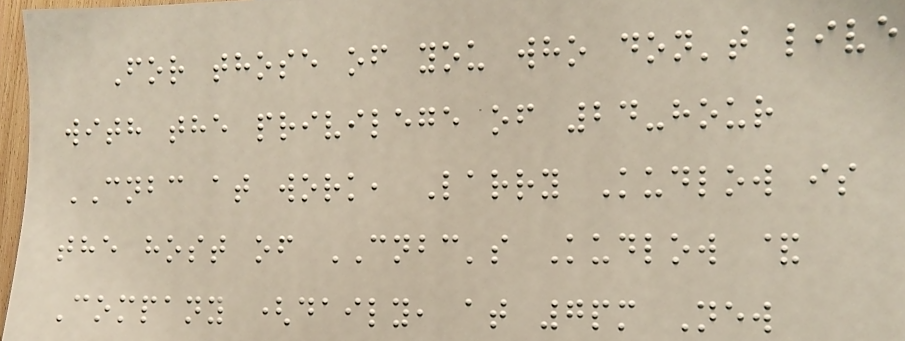For those of you who don't live
with the privilege of 24-hour
CNBC at work, Larry Kudlow is
the host of CNBC's Kudlow &
Company (daily, at 7pm New
